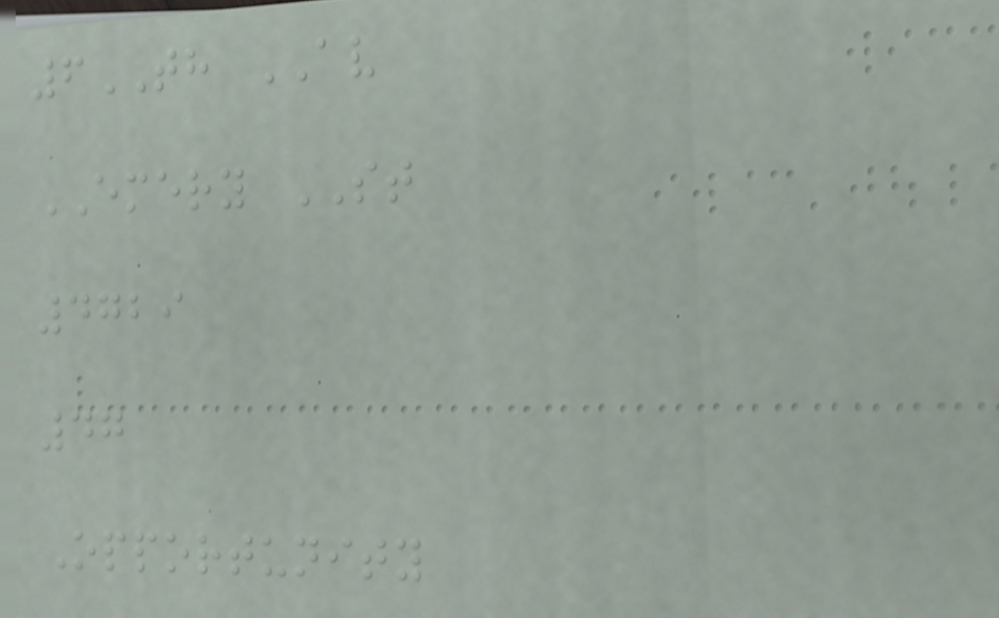6TH AV
EMERY ST
4729
47
Opportunity
